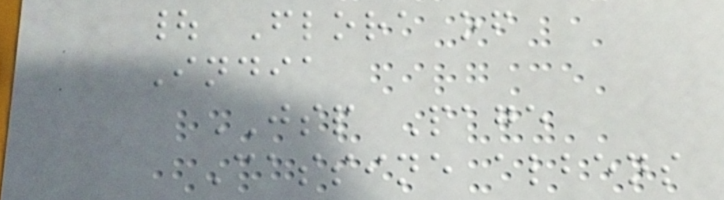| Flora of
India
JSP Page
Cassine albens
